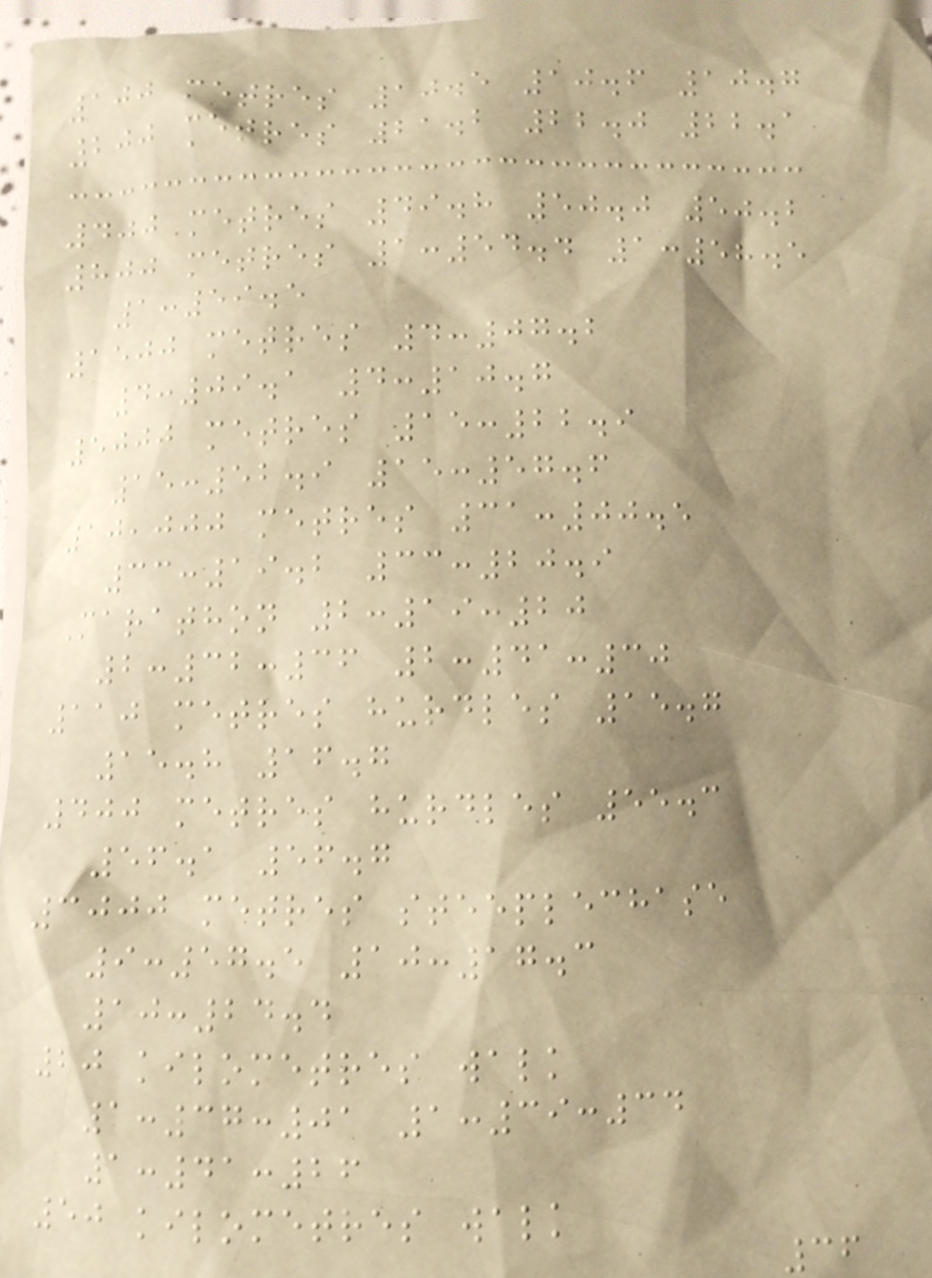100 metres 10.5 10.6 10.7
200 metres 21.2 22.0 22.1
400 metres 49.8 50.0 50.2
800 metres 1:54.4 1:58.5
1:59.5
1500 metres 4:07.2
4:09.1 4:10.7
5000 metres 15:22.9
15:52.9 15:57.6
10,000 metres 31:00.5
33:19.2 33:20.9
Marathon 2:19:20
2:32:36 2:41:30
110 metres hurdles 15.7
15.8 16.7
400 metres hurdles 55.3
56.1 56.7
3000 metres steeplechase
9:57.5 10:17.3
10:24.4
20 kilometres walk
1:37:01 1:39:34
1:41:26
50 kilometres walk
36
